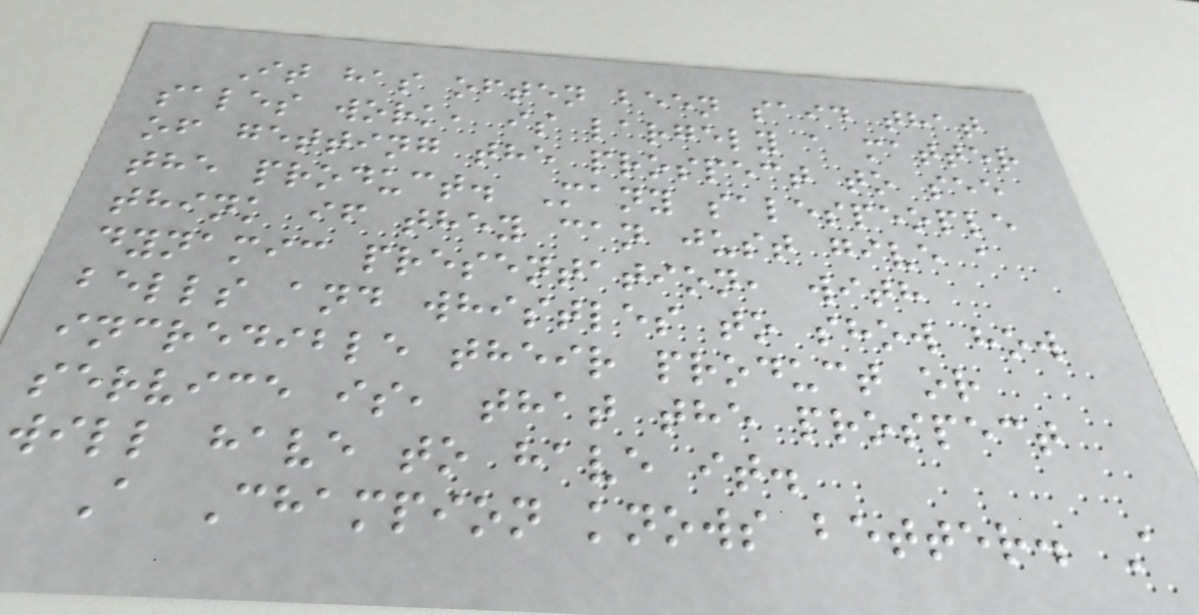It has often been said that
sales work, is largely a matter
of getting the prospect to see
the product. Many salespeople
think if they can just give a
dynamic presentation, with
bells and whistles to show how
incredible their product or
service is, that the prospect
will have to have it.
A Champion knows better. A
